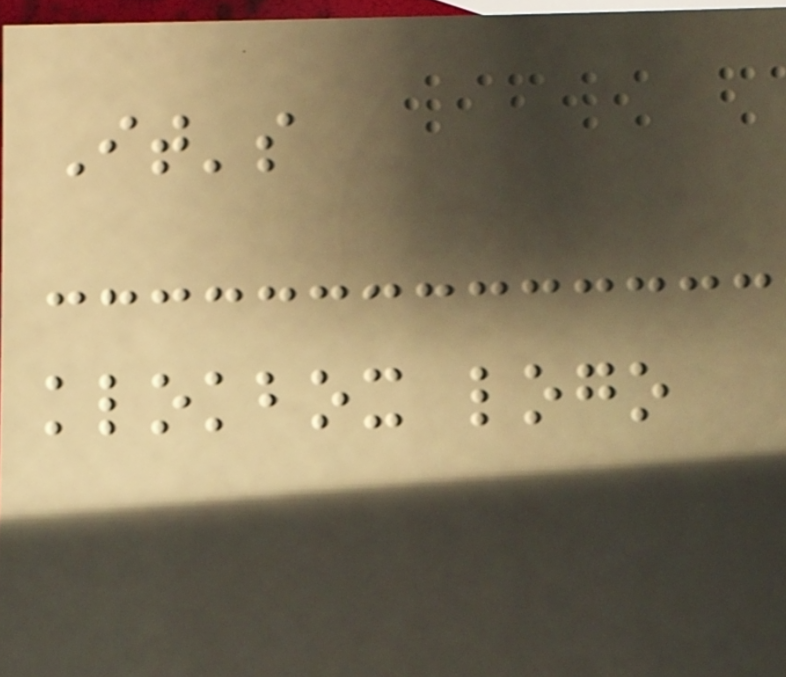It's
klokbox logo
